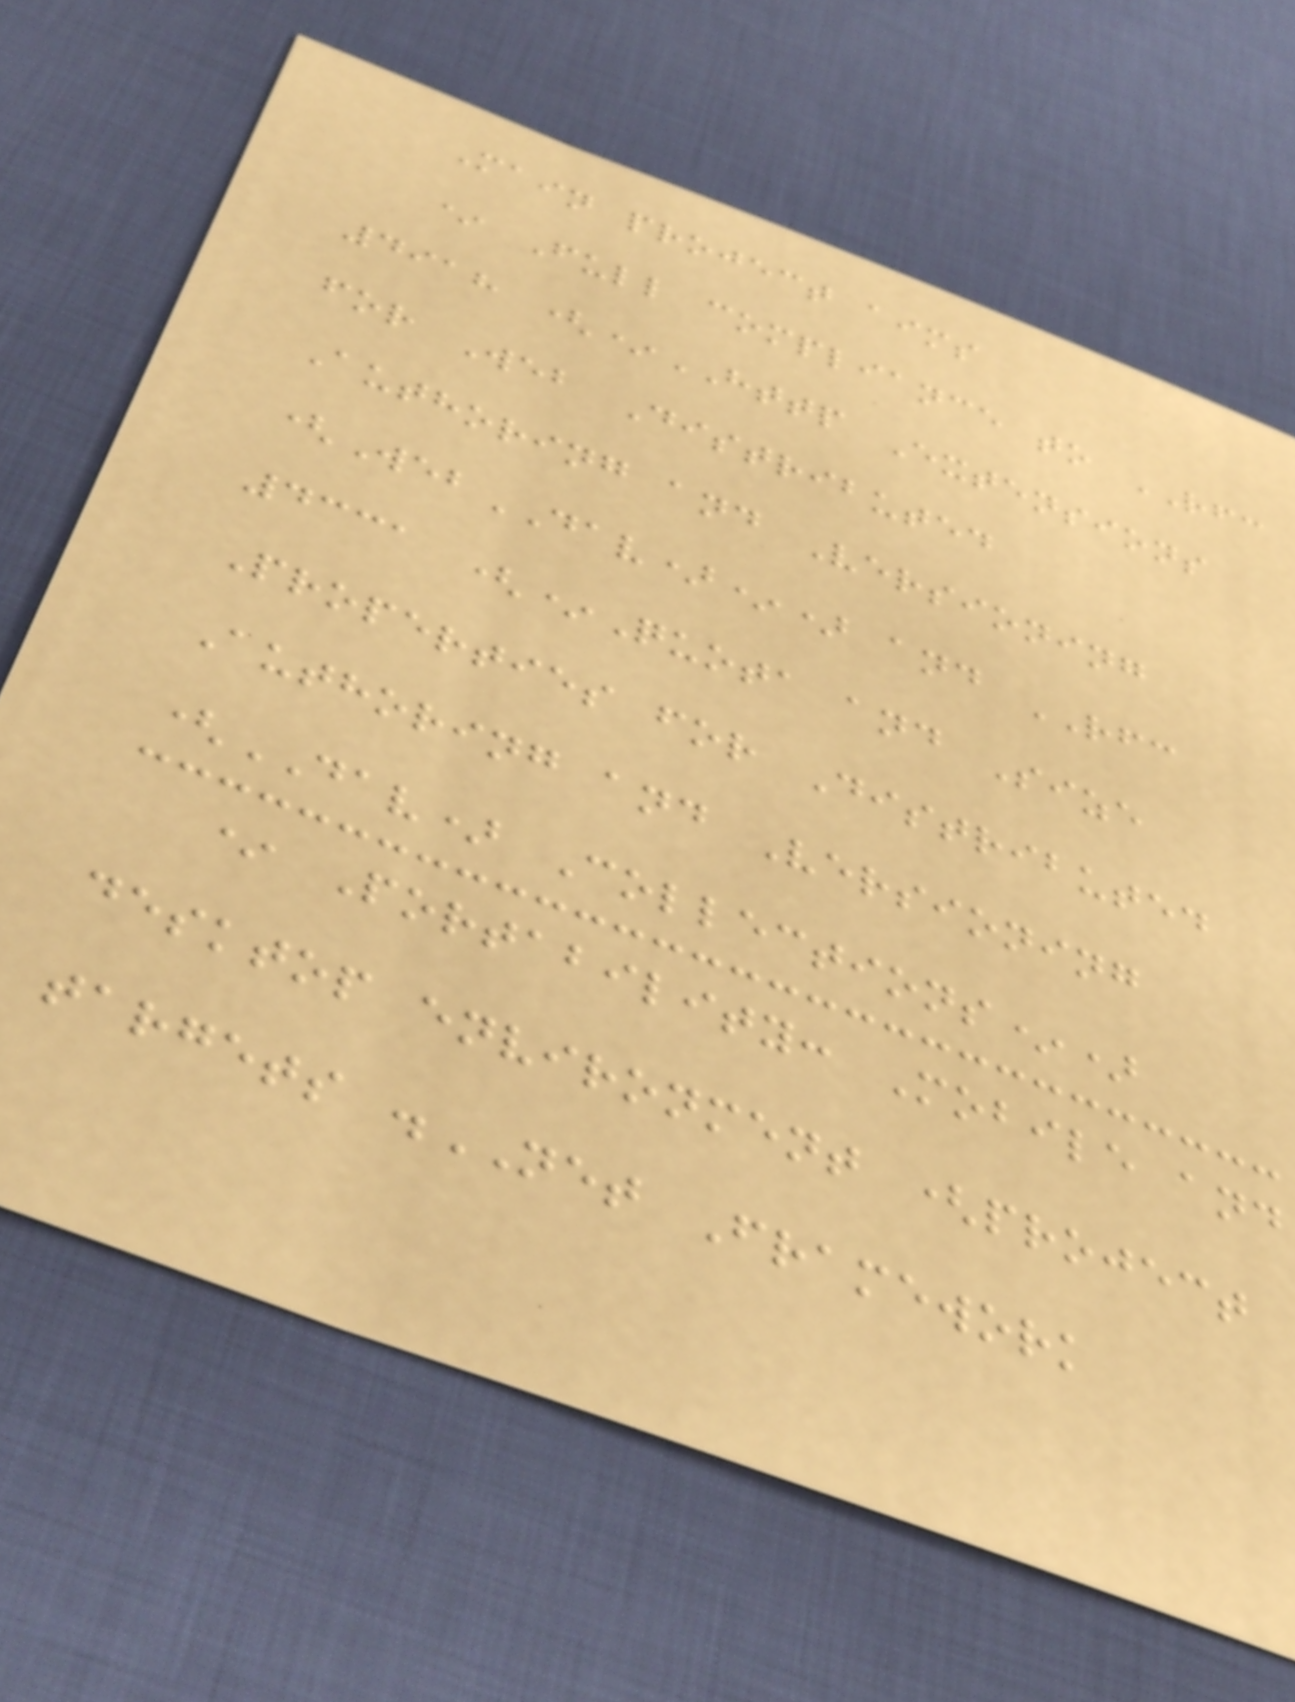Main project aims
* Full compliance to RFC
4918 (*HTTP Extensions
for Web Distributed
Authoring and Versioning
(WebDAV)*) and RFC
4331 (*Quota and Size
Properties for Distributed
Authoring and Versioning
(DAV) Collections*)
* Portability: Mobile and
desktop environment (project
targets .NET Framework
